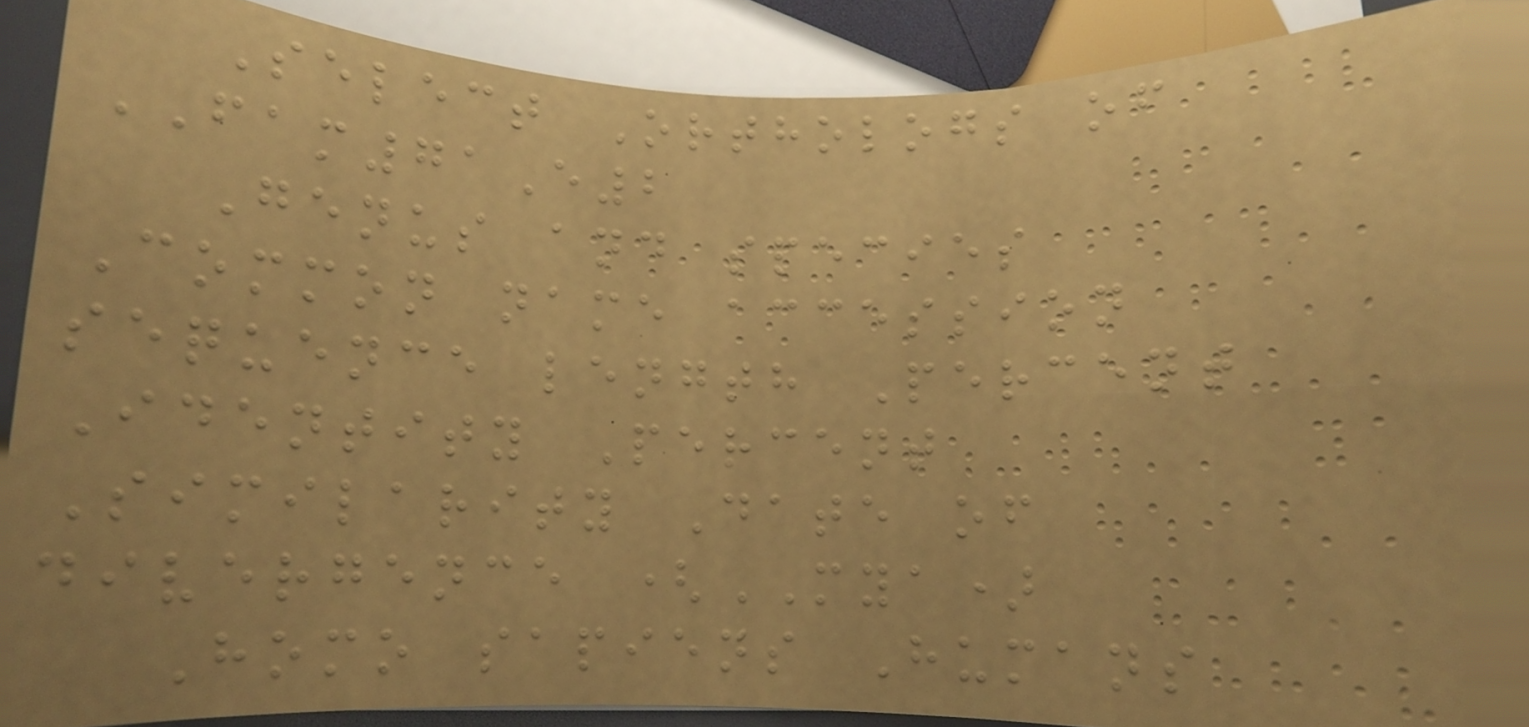Select Orthologs of
FAM71E2
Genus and species
Common name accession
sequence length Percent
Identity Percent
Similarity Date of
divergence (MYA)
Homo sapiens Humans
